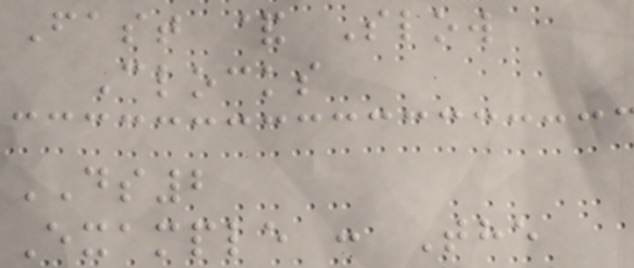Fast & Slow
Clocks
DS2
Example : The
